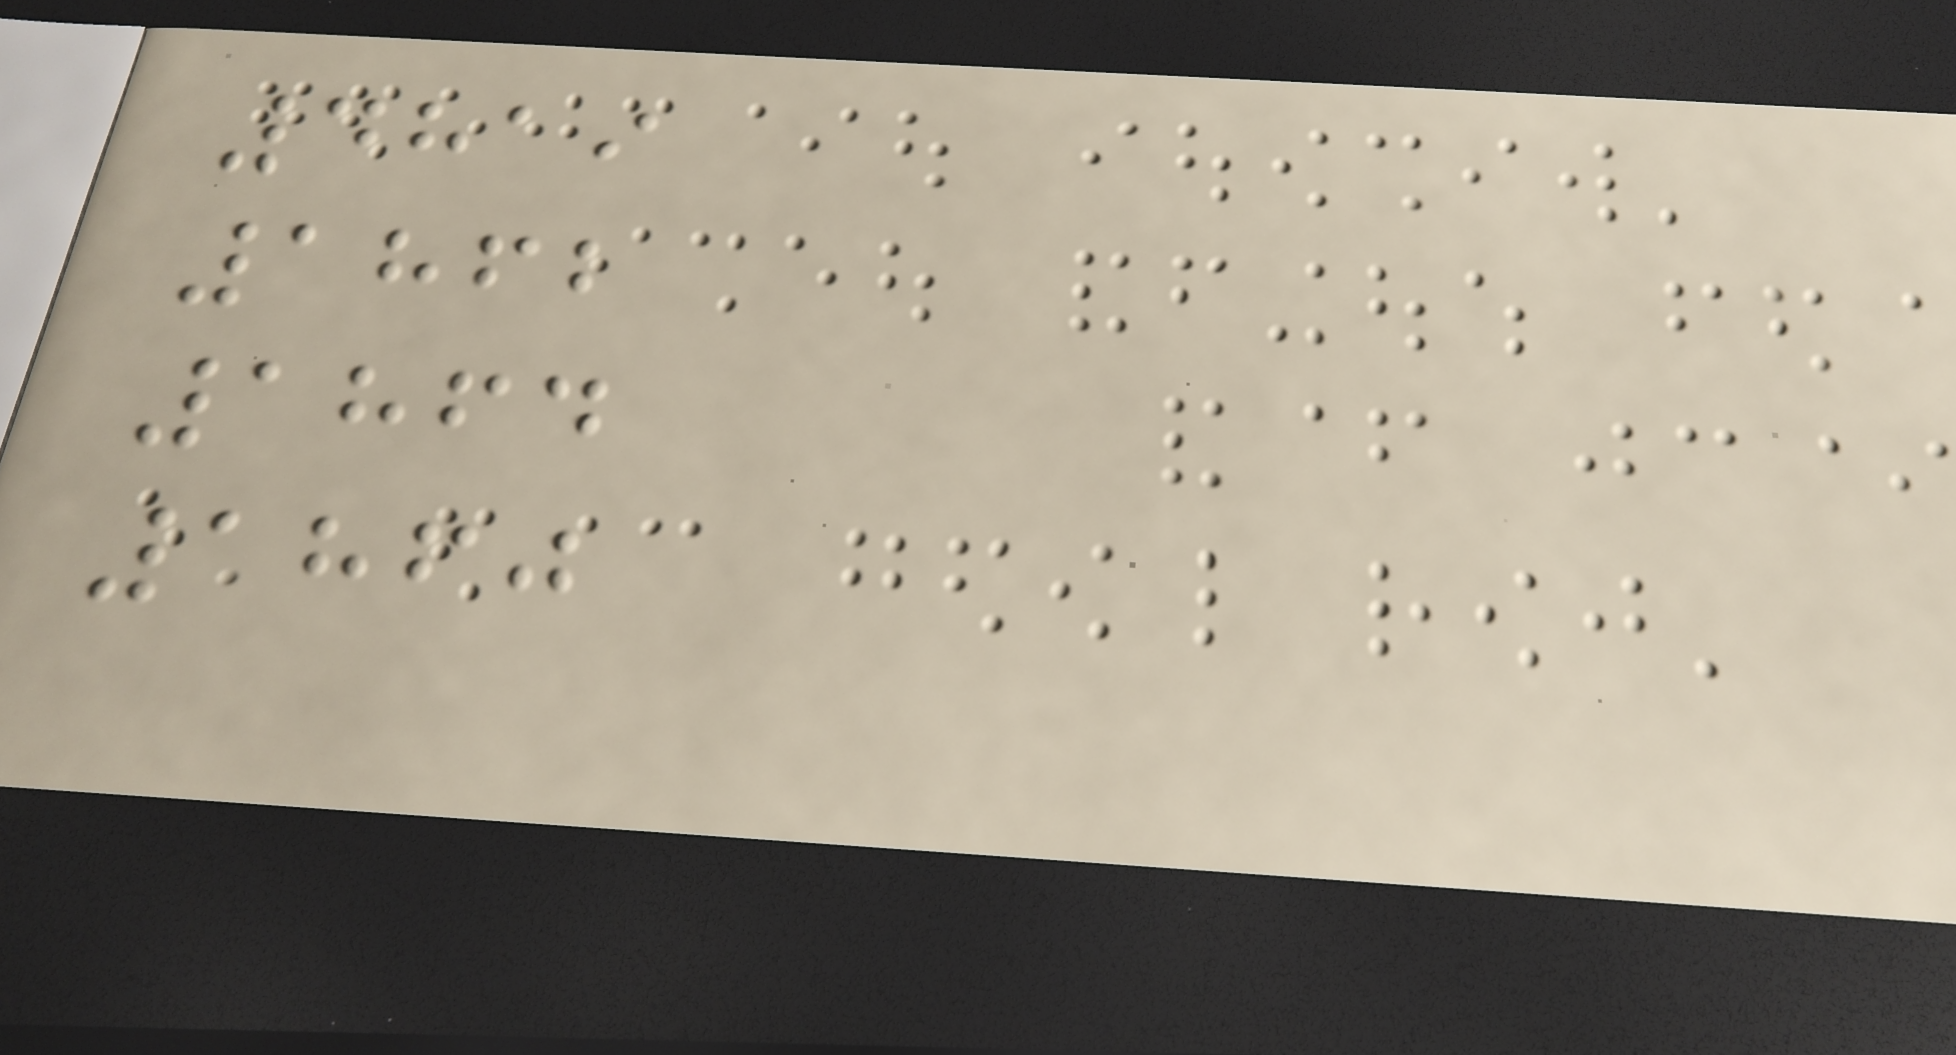4819
1862
1864
1860
